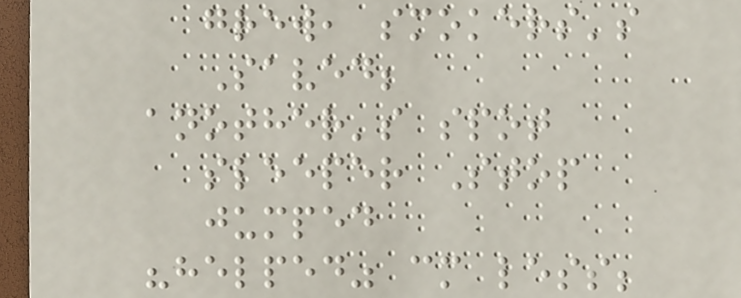grew, smokers's
Saved;
another's spot
sleeper Stop
jumped
"helped" cm less;
